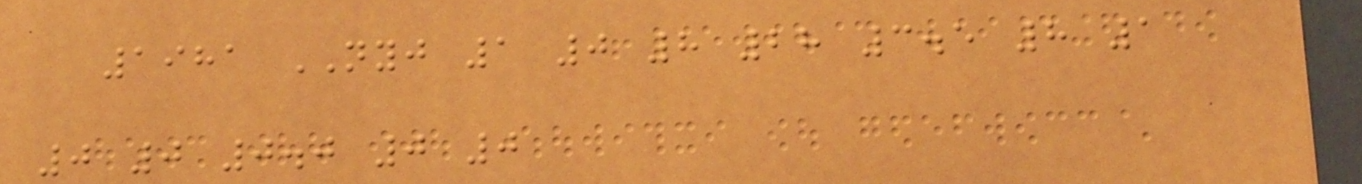1981 NYJ 1 0 8 28 3.5 8 1
0 0 0.0 0 0
